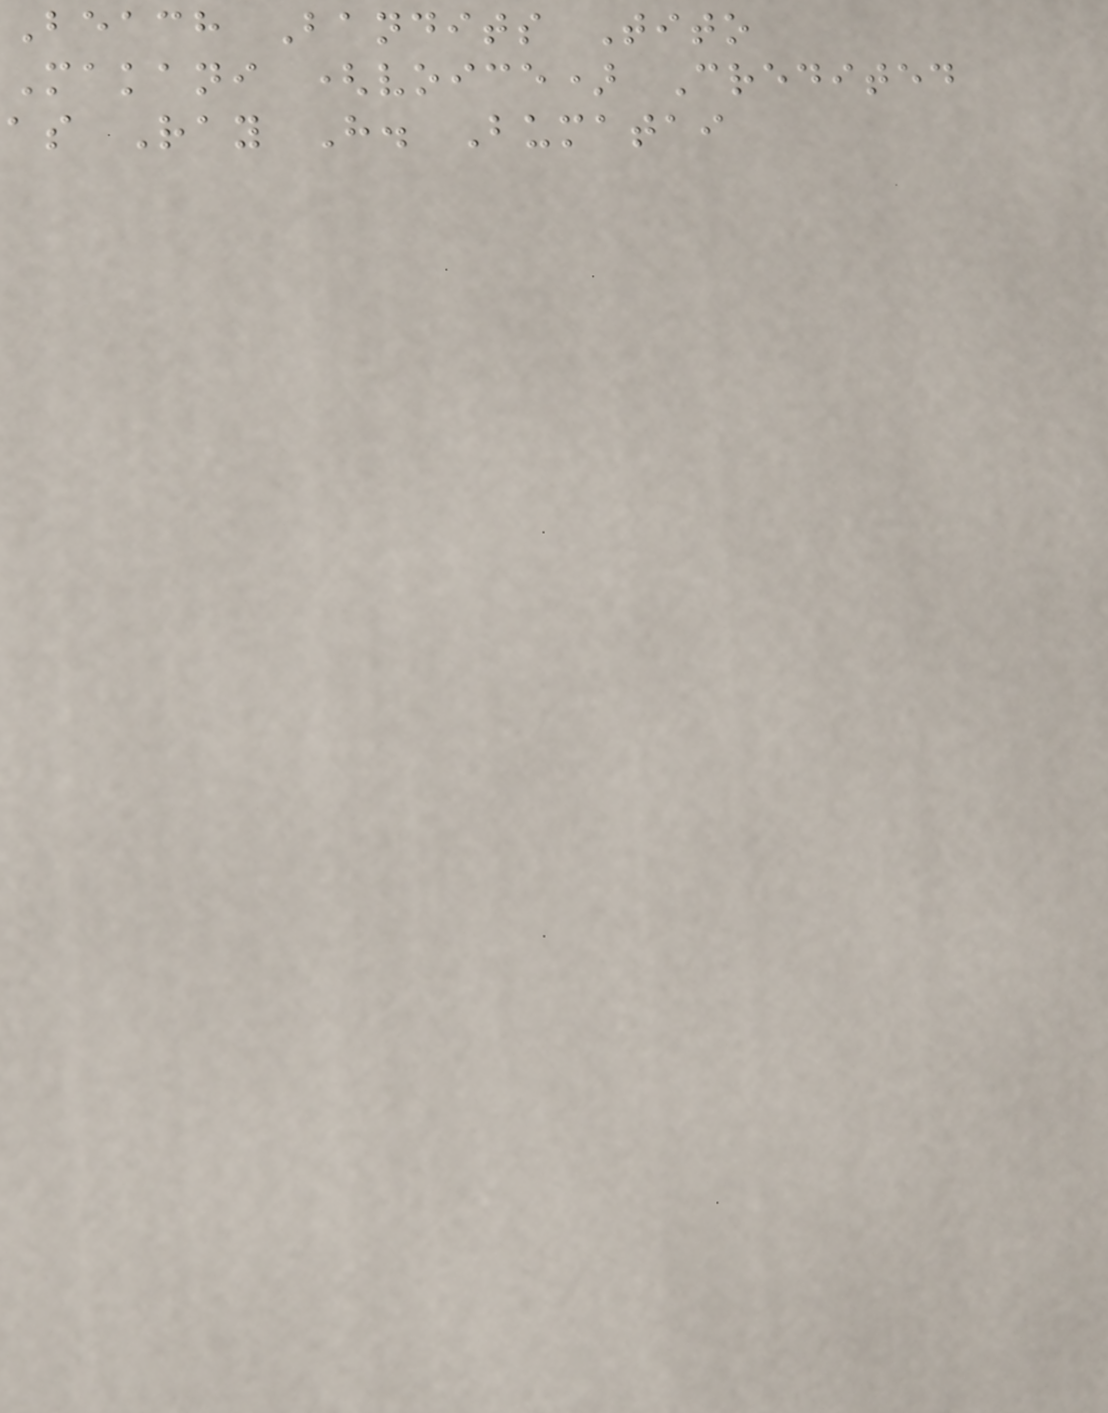Beach Bandits Tito
Makani (voice) Credited
as Ray H. Bumatai
